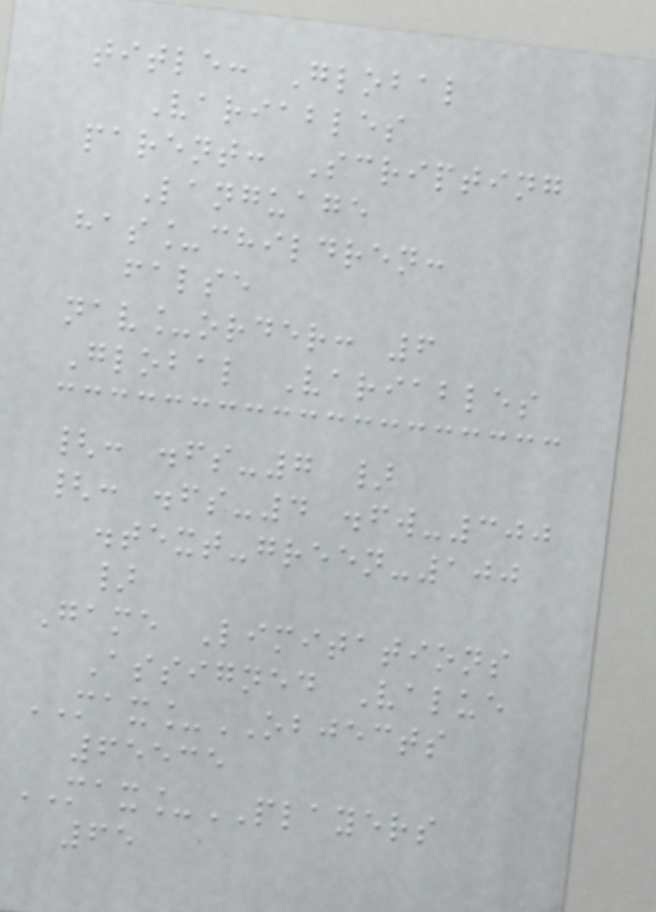title: Global
Variables
parent: Scripting
Language
has_children:
false
nav_order: 6
Global Variables
{: .fs-7 }
{: .fs-4 .fw-300
.text-green-100
}
Game Limitations
Assigned Value
MAX_OBJECTS
65535
MAX_PLAYERS
65
